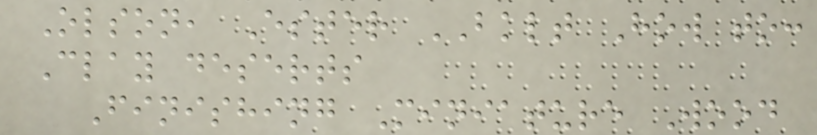Olson, Ester BKLT How to:
Clay deserts
Finishing Miniature Wood
